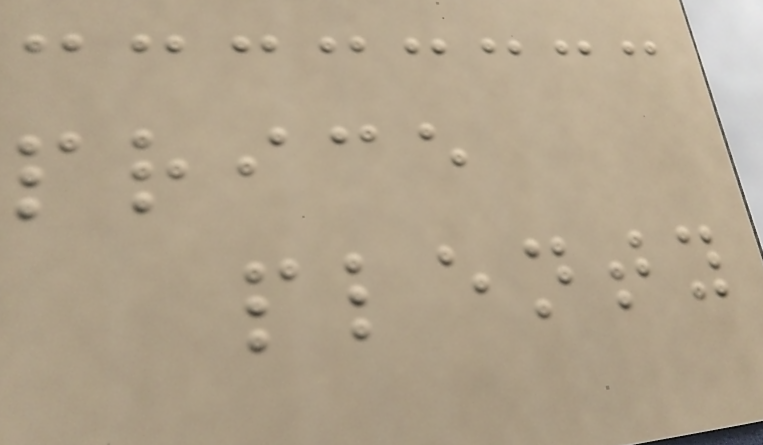price
plenty
